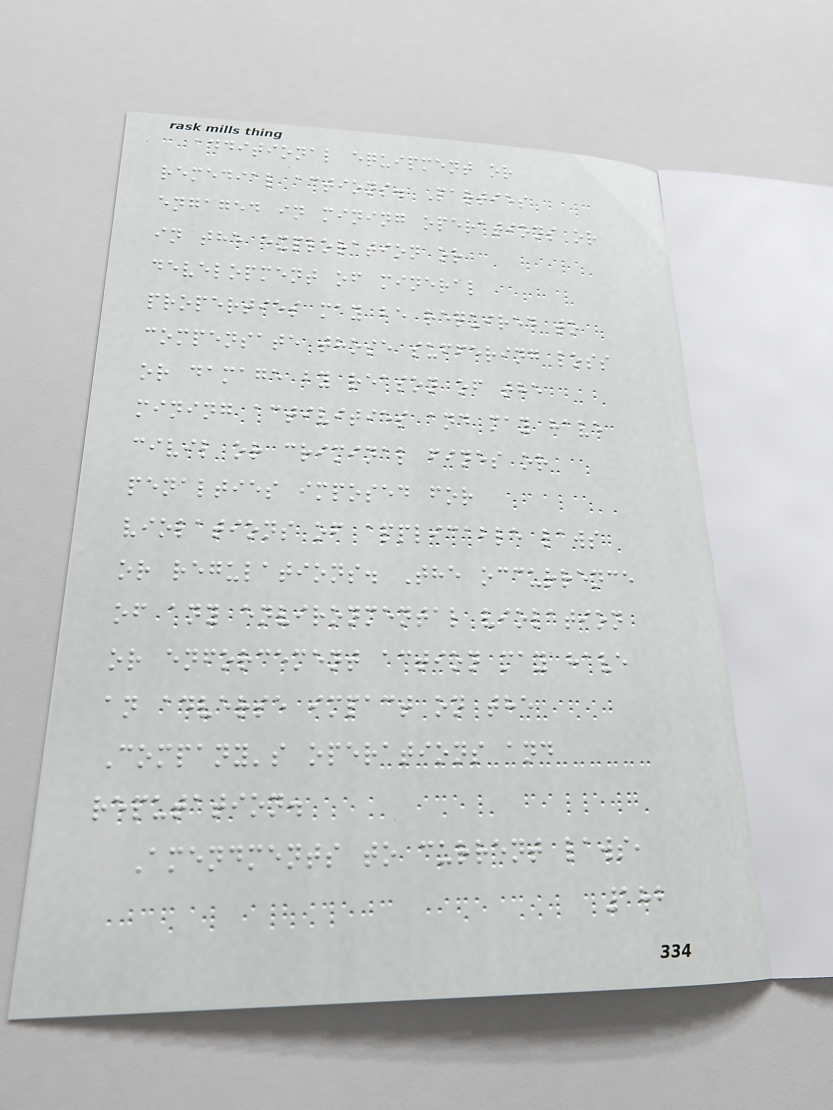additional equipment or
remedial actions. Parties
engaged in mining operations or
in the exploration or
development of mineral
properties may be required to
compensate those suffering loss
or damage by reason of the
mining activities and may have
civil or criminal fines or
penalties imposed for
violations of applicable laws
or regulations. The occurrence
of any environmental violation
or enforcement action may have
an adverse impact on the
Company's operations and
reputation.
Amendments to current laws,
182
